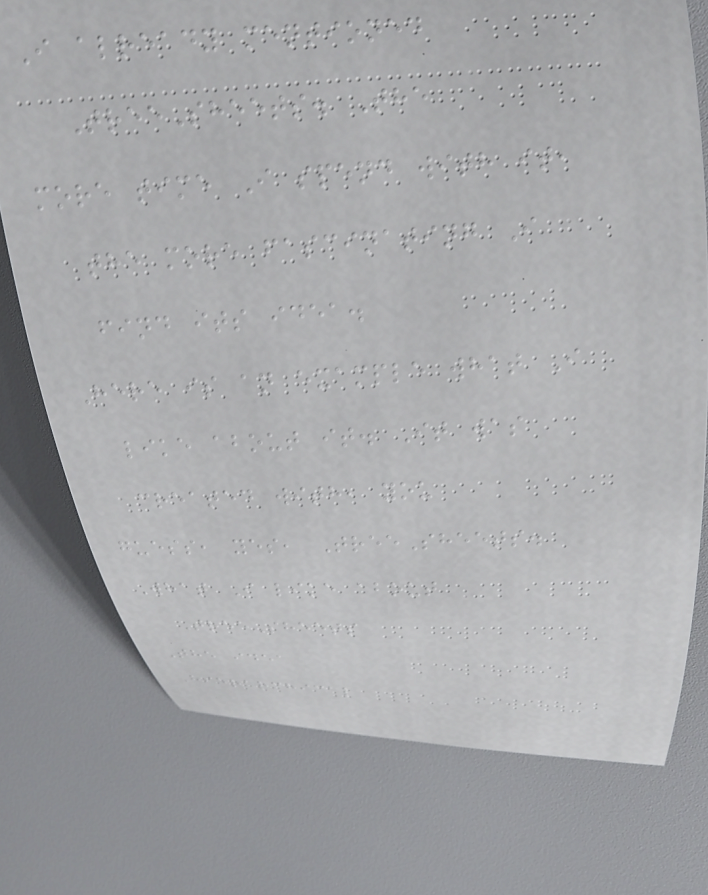I already mentioned
TreeSheets. The
more time I spend with it,
the more fascinating I
find its idea.
Here is an example what I
like about it. It was
created with, you
guess, yes, TreeSheets.
What I like about
TreeSheets
The idea
Hierarchical
